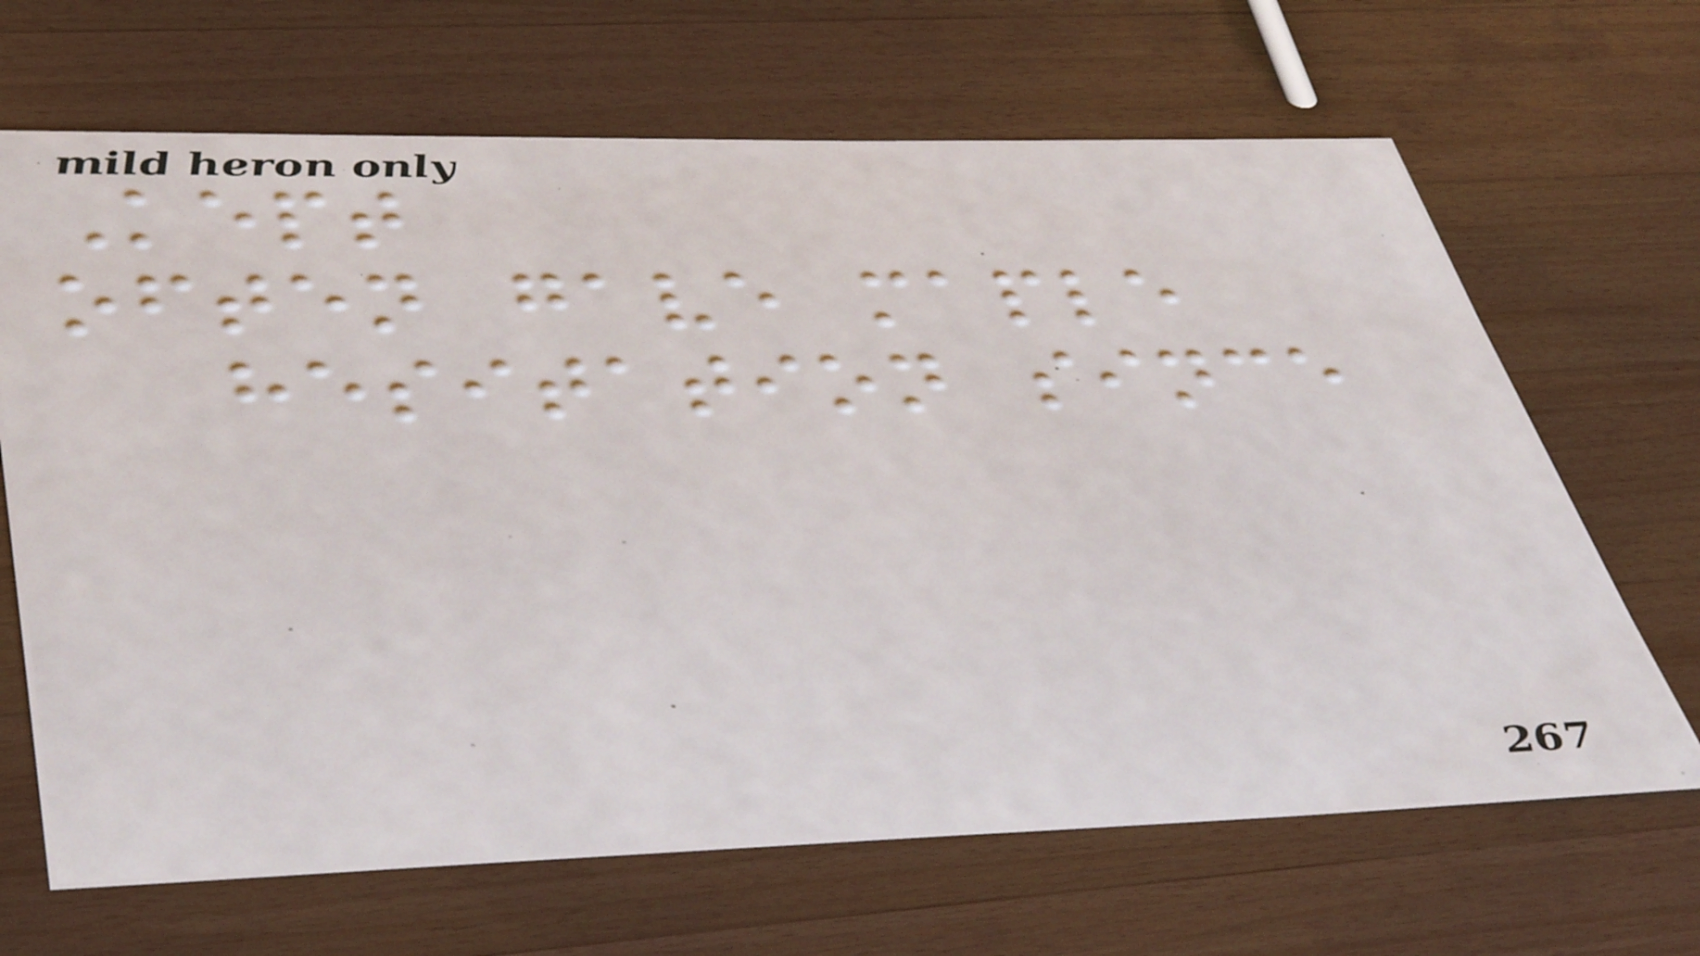Kept
often gave maple
hesitation since
